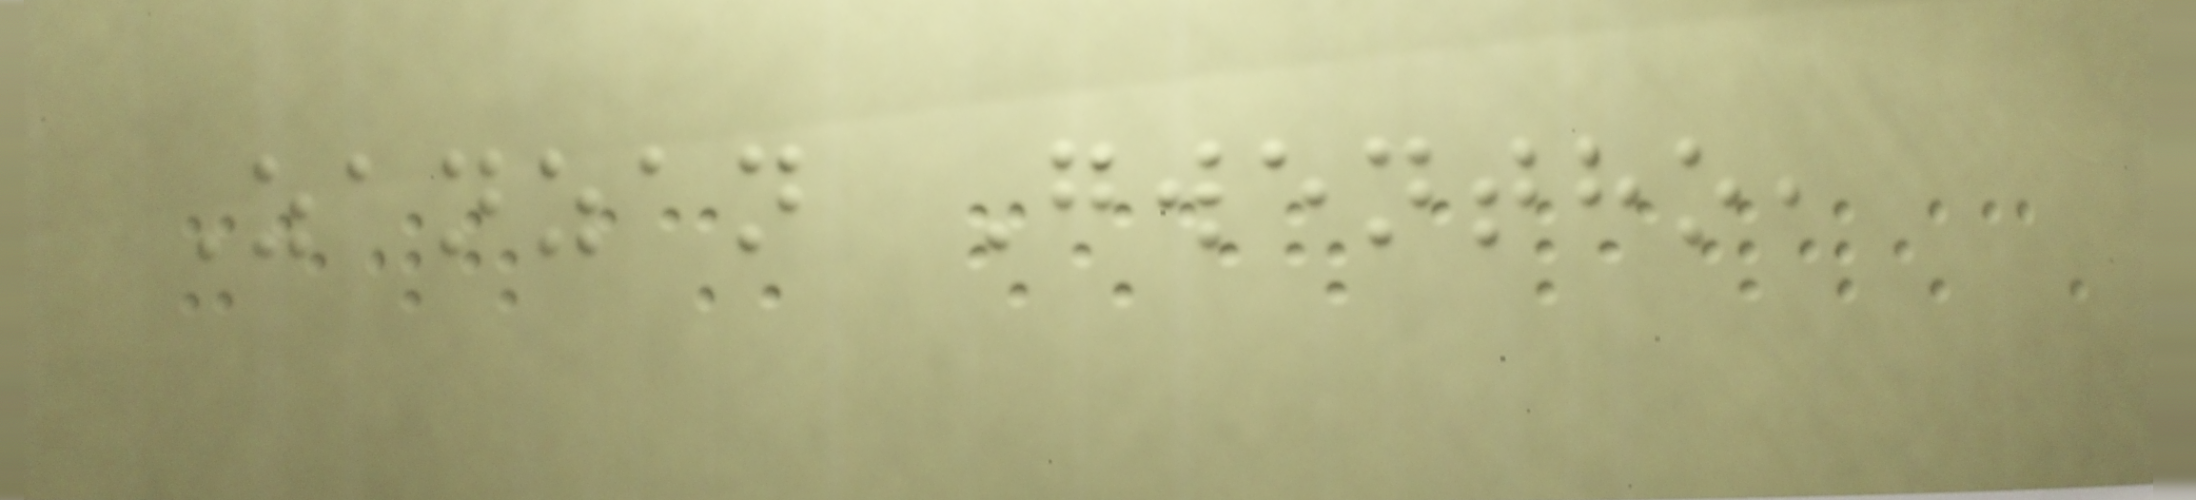Zanzan Gwentho,
